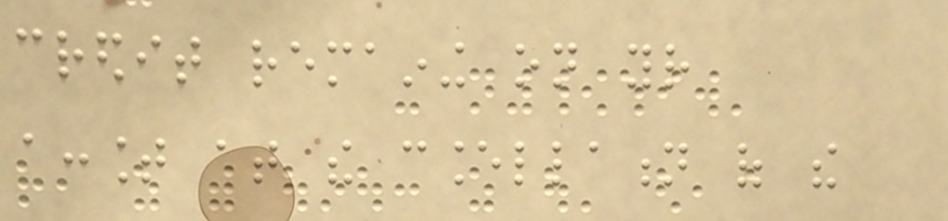credit remaining on your
account at the cancellation of the
